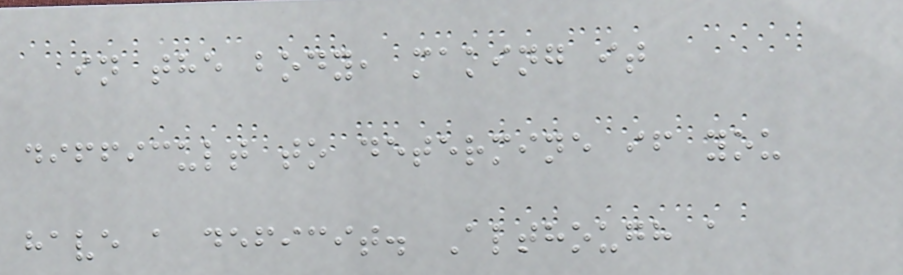in the body, making it
difficult to determine if you
have a deficit. Although a
